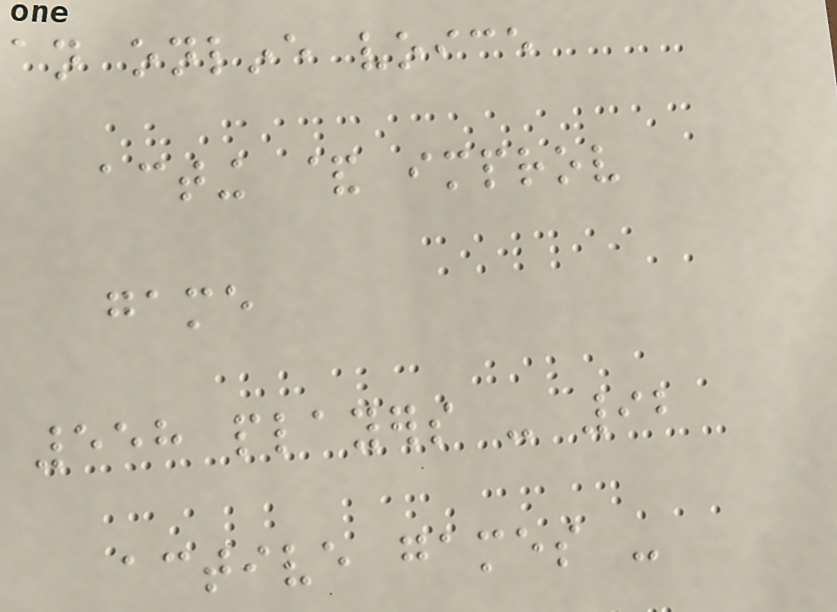an online voice
acting & improv
game
558 players - 92
active games -
